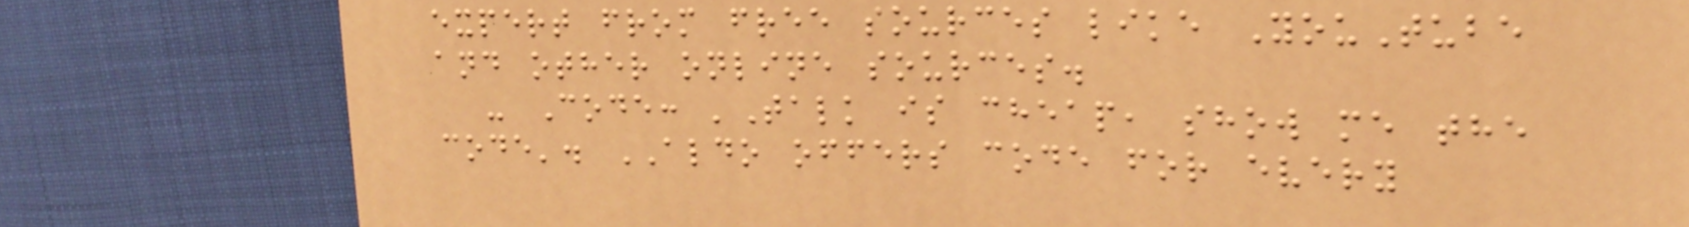expert from free sources like YouTube
and other online sources.
- Code: 'Talk is cheap, show me the
code'. ALDO offers code for every
